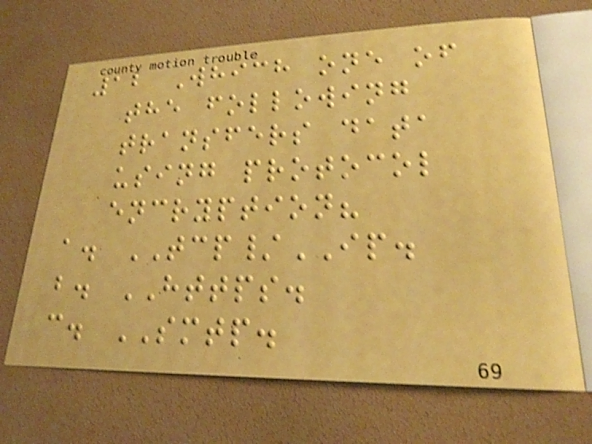12 Which one of
the following
transfers data
using protocol
encryption?
a. TCP/IP.
b. HTTPS.
c. SMTP.
